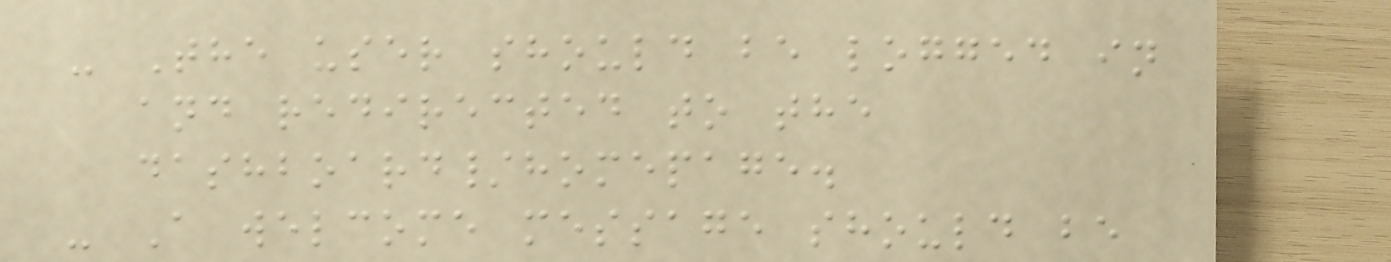- The user should be logged in
and redirected to the
dashboard/homepage.
- A welcome message should be
